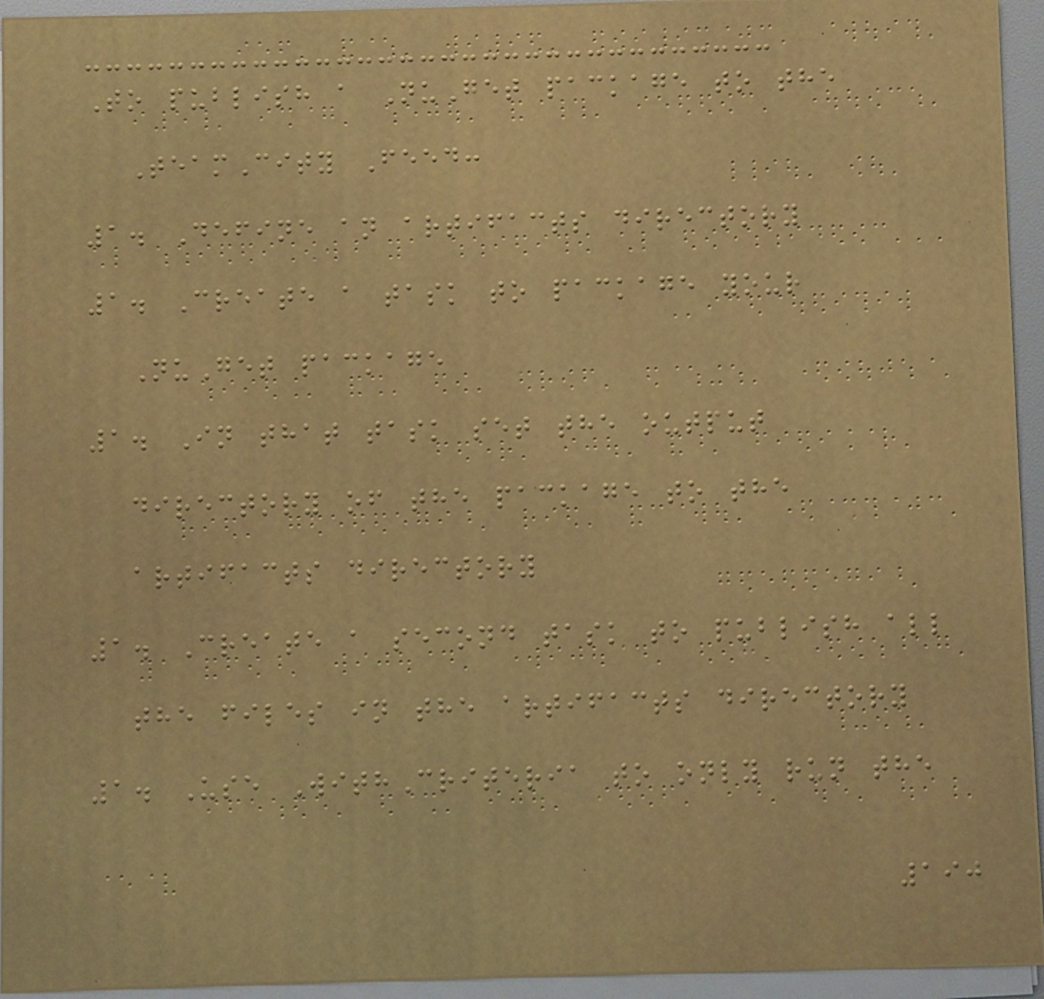To publish a NuGet package to the
TeamCity Feed:
1. Define an artifacts directory
1. Create a task to package your
NuGet package
1. In that task set the output
directory of the package to the
artifacts directory
1. Create a second task to publish all
the files in the artifacts directory
1. Use WithCriteria to only run the
190
